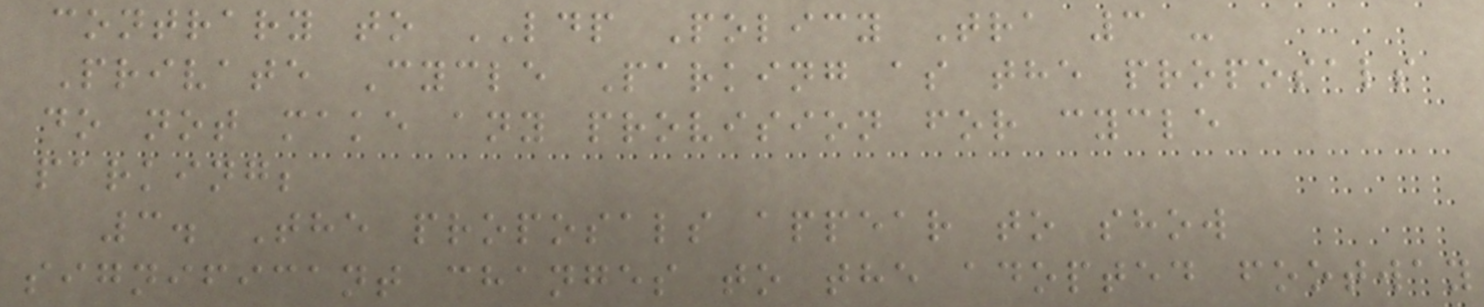contrary to LDP Policy Tra 3 -
Private Cycle Parking as the proposals
do not make any provision for cycle
parking;
3. The proposals appear to show
significant changes to the adopted footway
